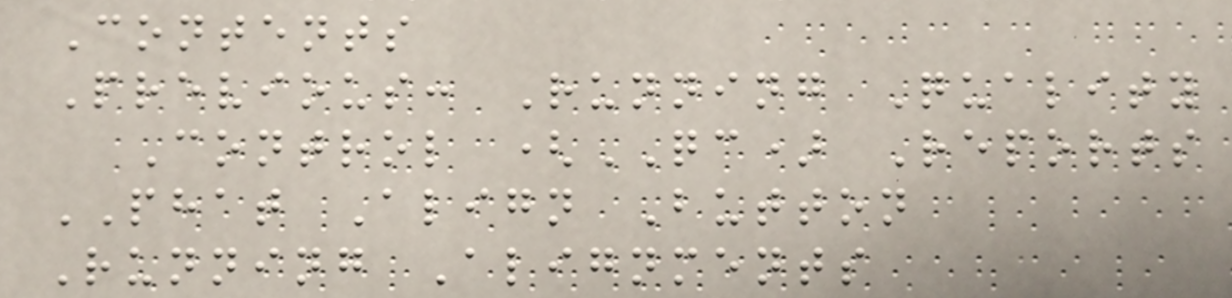Contents
Previous: Running Quality
Control (QC) Reports
PHAT Align Button
Running Alignments
